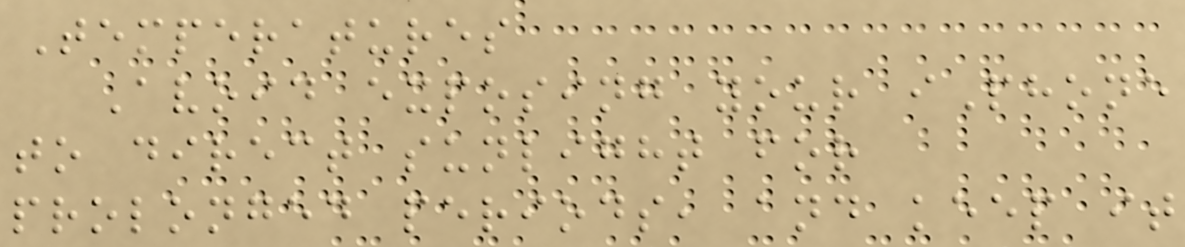Temperatures
Avoid exposing your iPhone
to direct sunlight for
prolonged periods, and keep it
